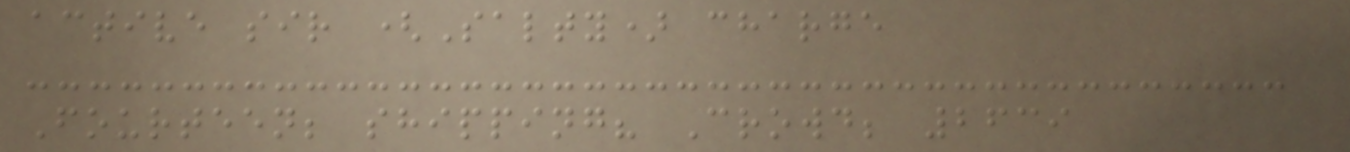active sir (Salty) charge
Fourteen; shipping? Crowd; 2639
